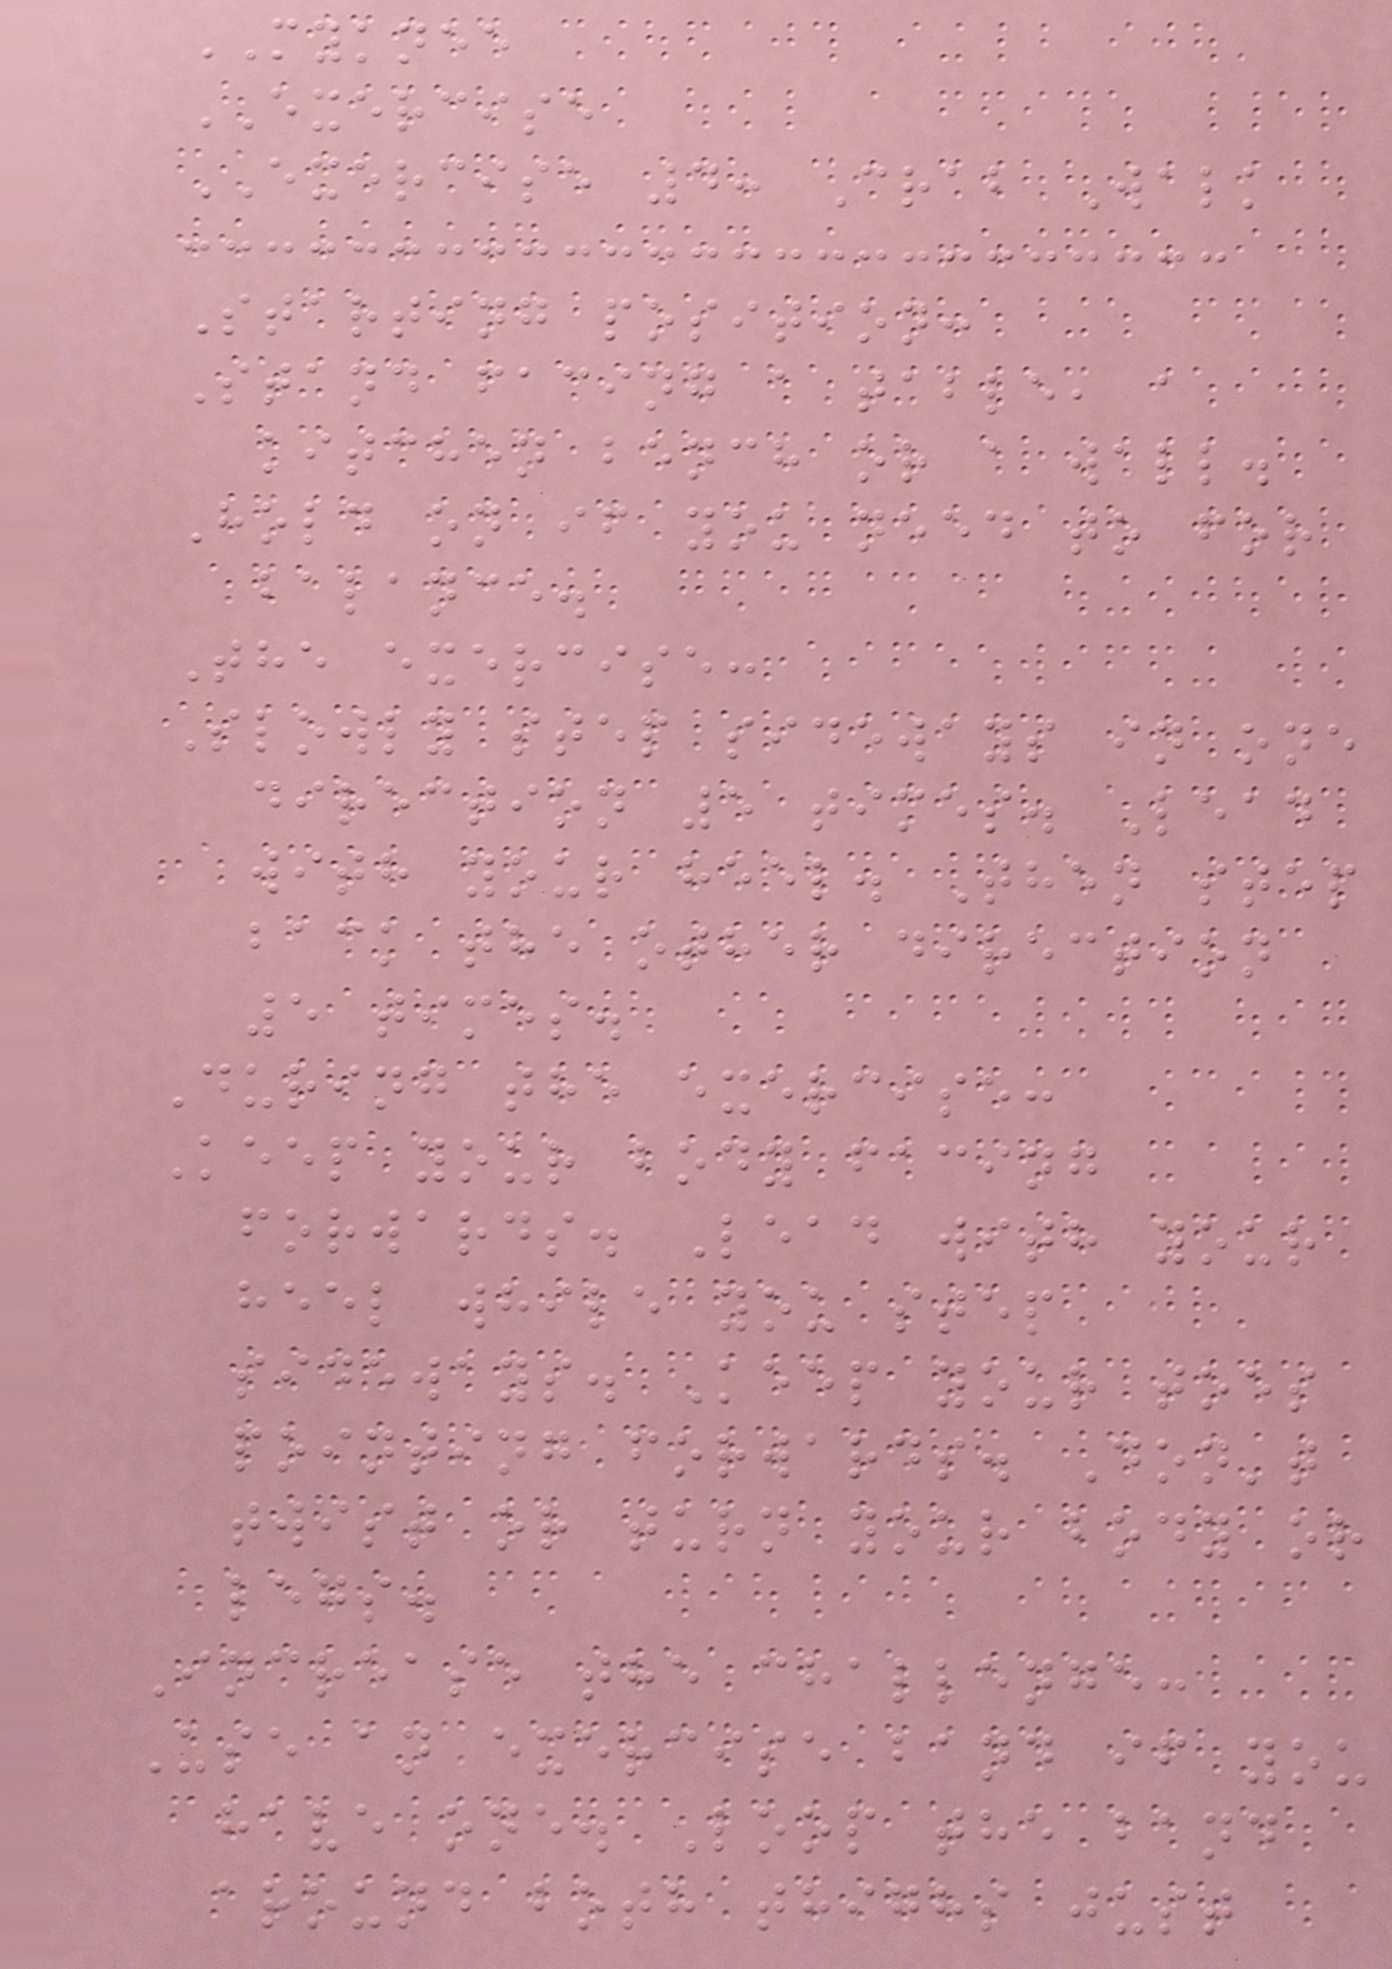MYKNEE
EXERCISE
EXERCISE 4: Crab Walk
Starting position:
Stand facing a table, a
kitchen bench or a wall.
Hold on if you need to for
balance.
The exercise:
Slowly step sideways in one
direction 5 times. Lead
with your heel. Then step
back the other direction
5 times.
During the exercise:
Keep your body facing
forwards. Lead with your
heel while you step
sideways. Keep your toes
pointing forwards. Don't
twist or turn your body or
legs.
Increase the challenge:
Use an exercise band if you
have one. Loop the band
around both thighs just
